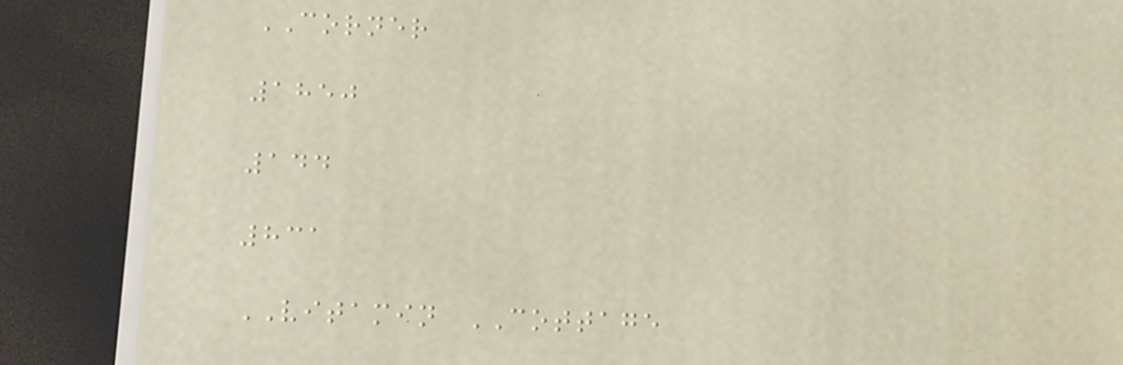CORNER
1850
144
831
VITAMIN COTTAGE
